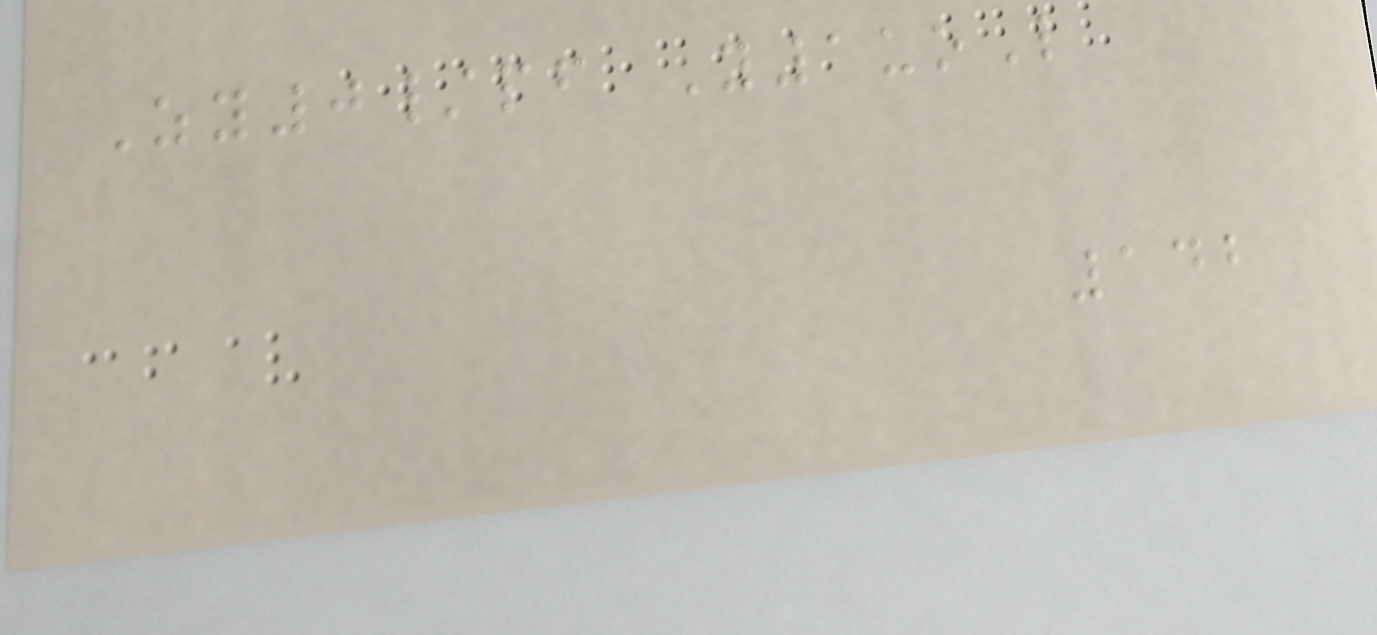Zy0/pf Y1uoL
142
